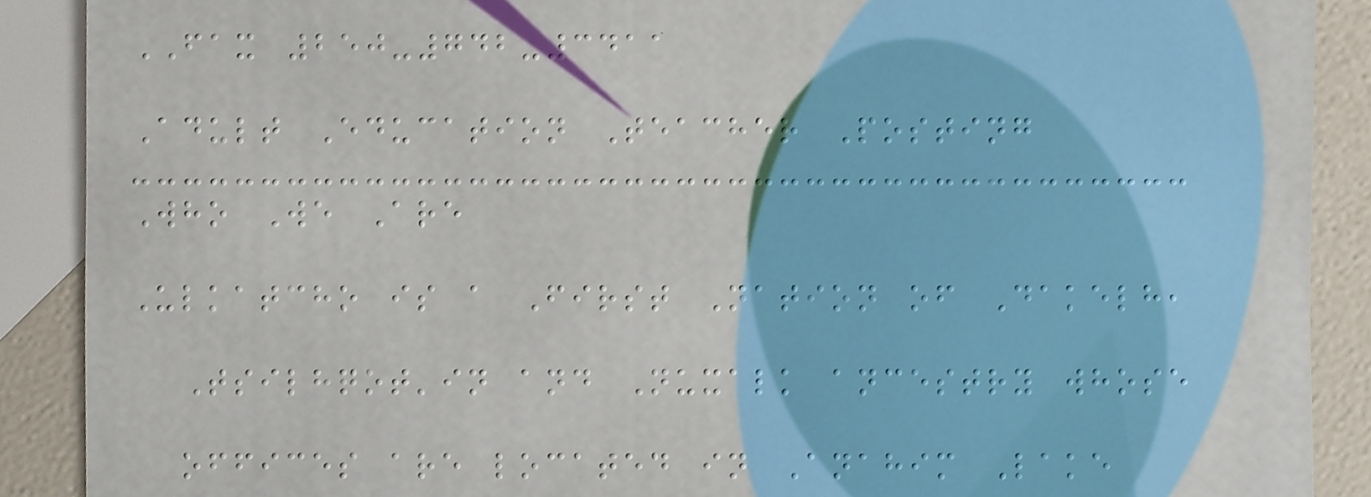FAX 250-742-3411
Adult Education Teacher Posting
Who We Are
Ulkatcho is a First Nation of Dakelh,
Tsilhqot'in and Nuxalk ancestry whose
offices are located in Anahim Lake
